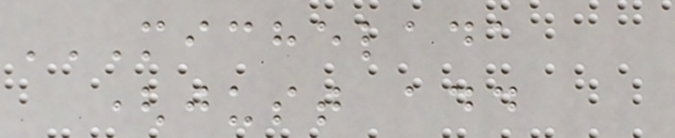MICHELADA
(JUST ADD
